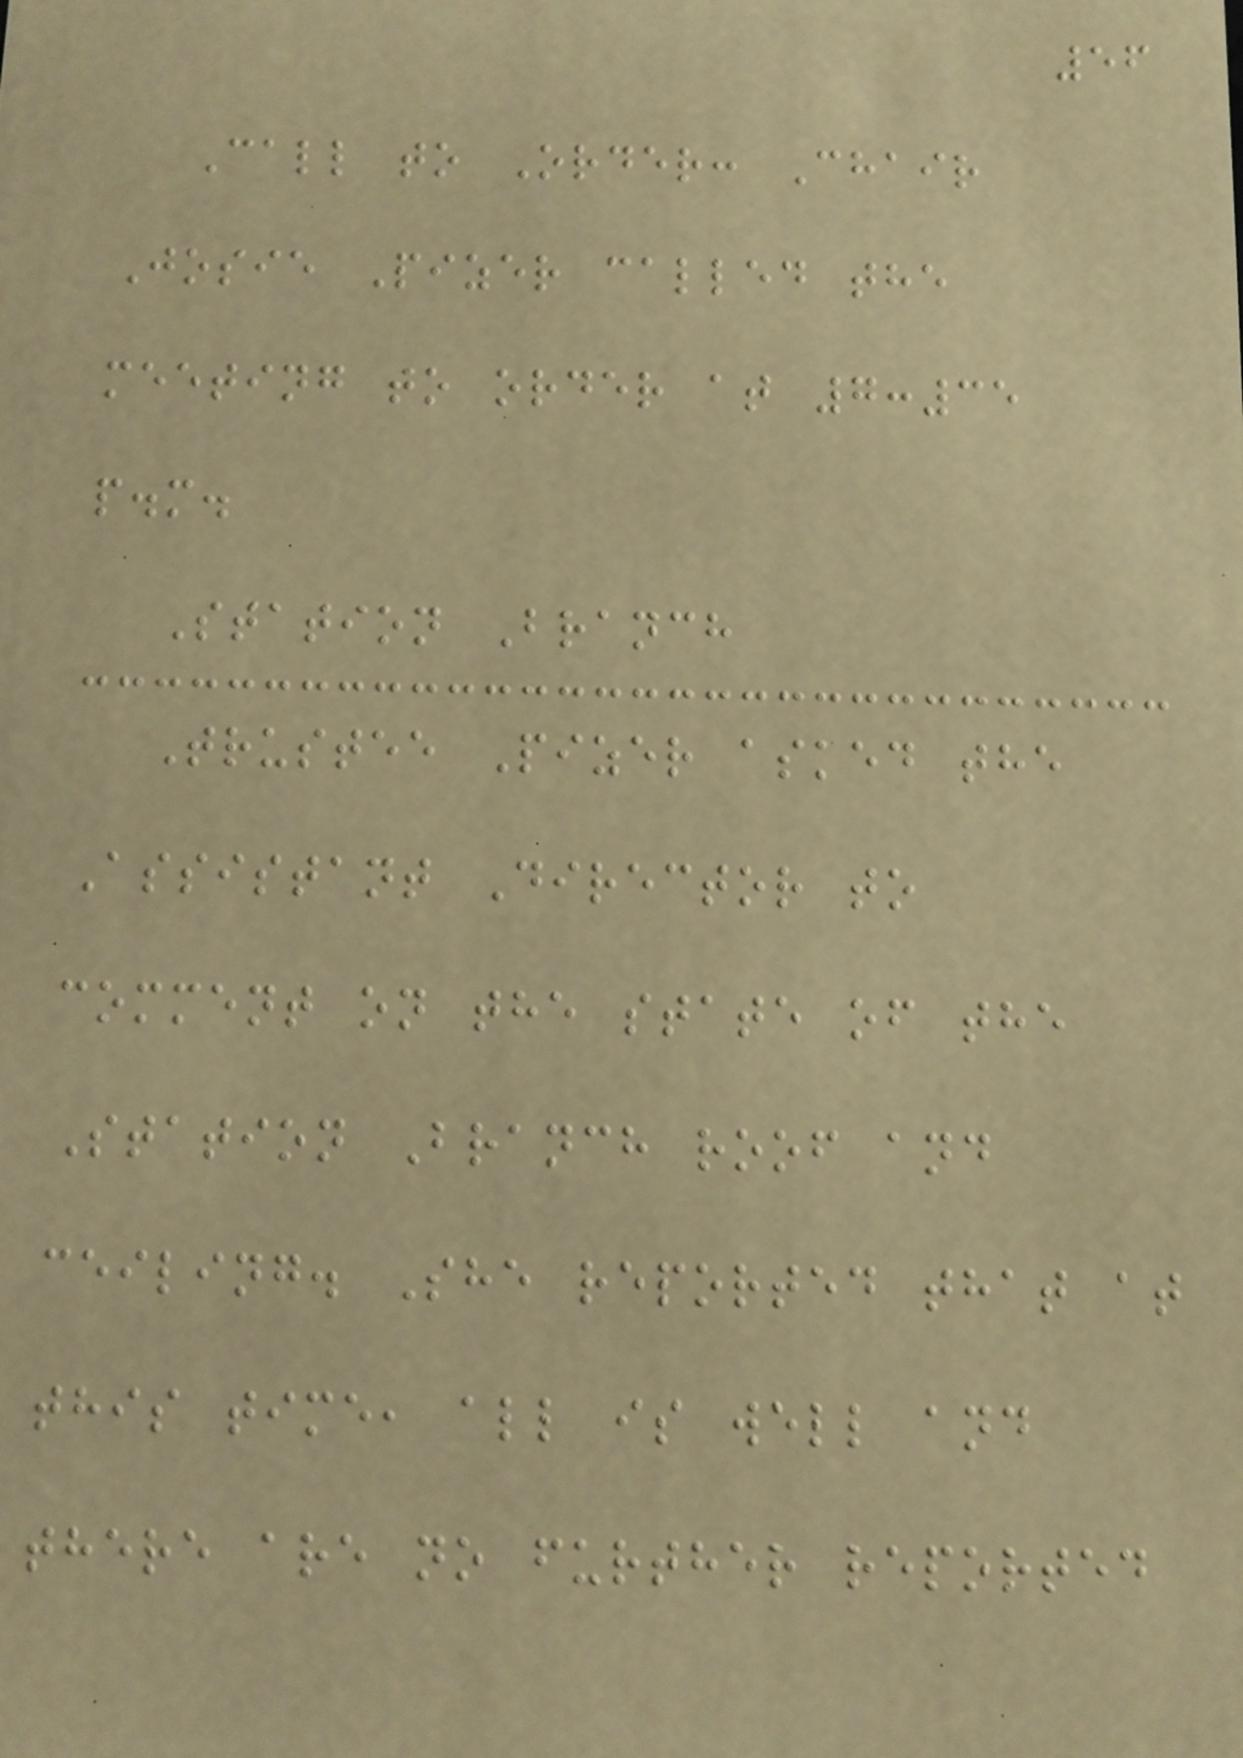56
Call to Order: Chair
Josie Pizer called the
meeting to order at 7:35
p.m.
Station Branch
Trustee Pizer asked the
Assistant Director to
comment on the state of the
Station Branch roof and
ceiling. She reported that at
this time, all is well and
there are no further reported
